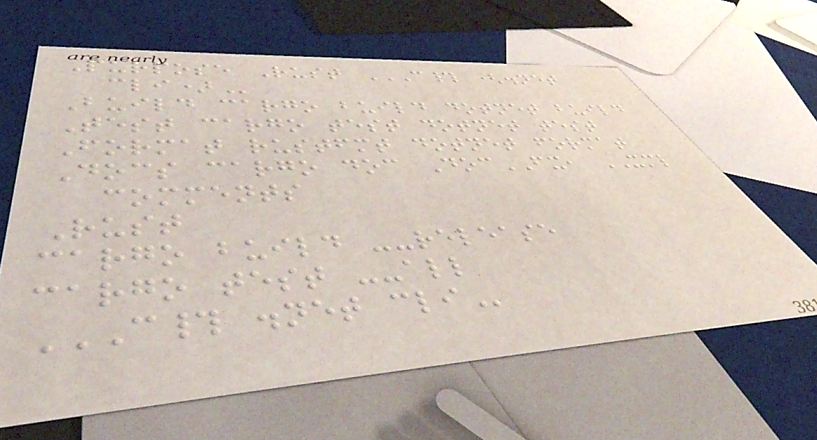Purpose Rust C# (.NET
CLI)
Build cargo build dotnet build
Test cargo test dotnet test
Format rustfmt dotnet format
Docs cargo doc DocFX, XML
comments
Rust
cargo build --release
cargo test --all
C# .NET CLI
